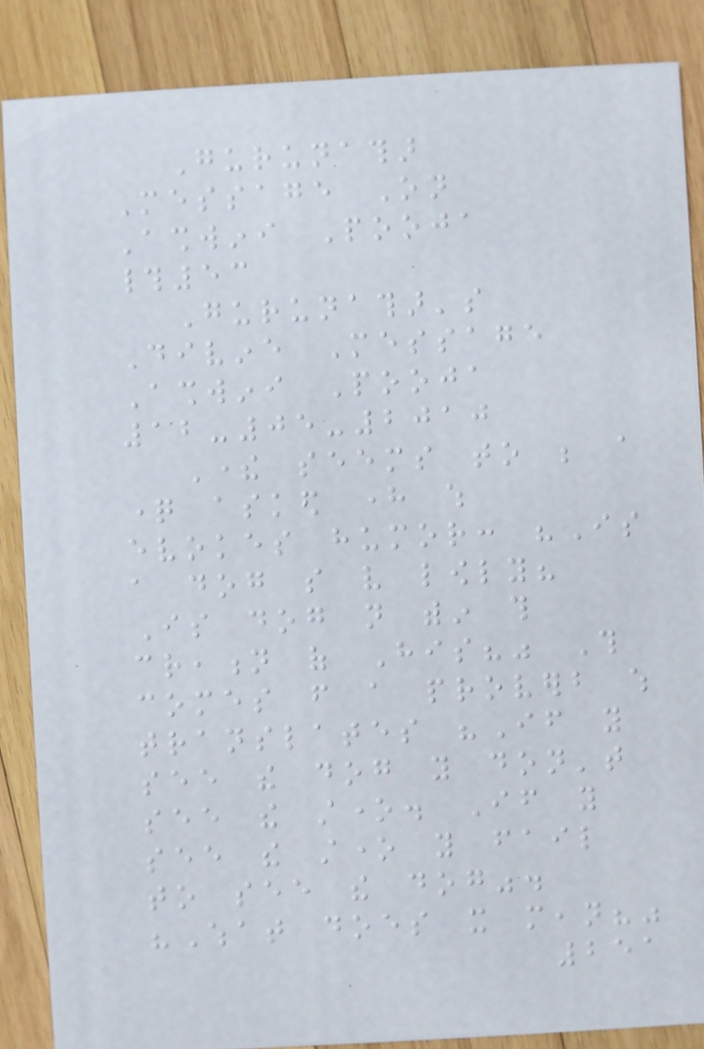Gurunathar
Message On
Ashwini Pooja
#53
Gurunathar's
Divine Message
Ashwini Pooja
12-05-2010
There seems to be a
question asked here which
evokes humor: "Is
a dog so very lowly?
Is dog not within this
creation of His?" This
comes from a proverb which
translates "If you
see the dog you don't
see the stone. If you
see the stone you fail
to see the dog".
"What does it mean?"
251
